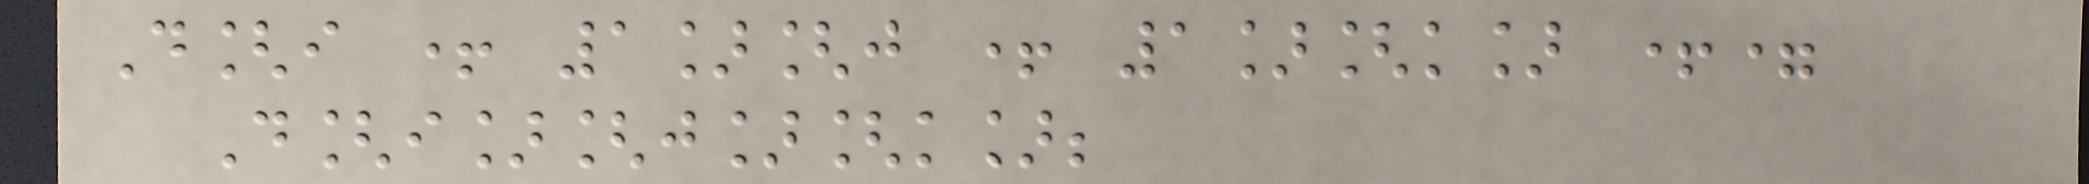D[i + 1][j + 1][k] +=
D[i][j][k];
